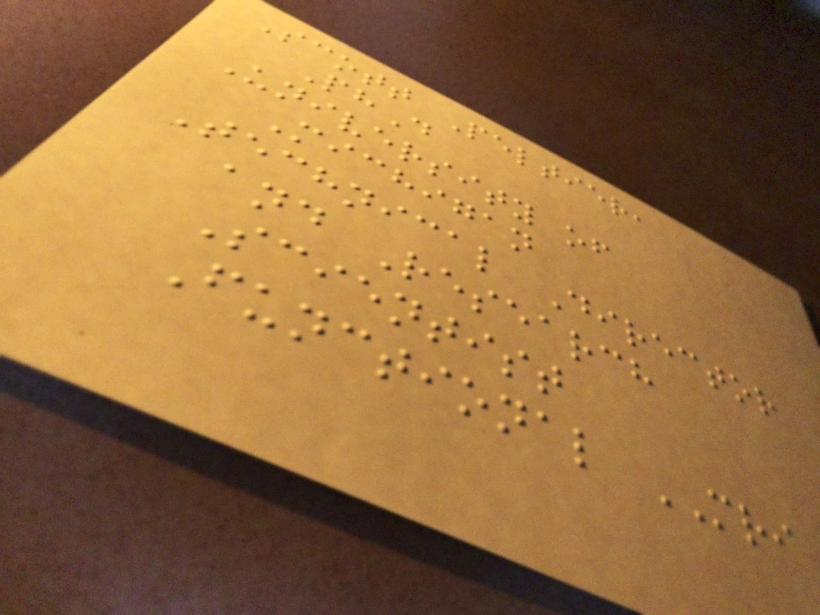Scott Peltier,
PhD
University of
Michigan
Technical Director
and Research
Scientist
Functional MRI
